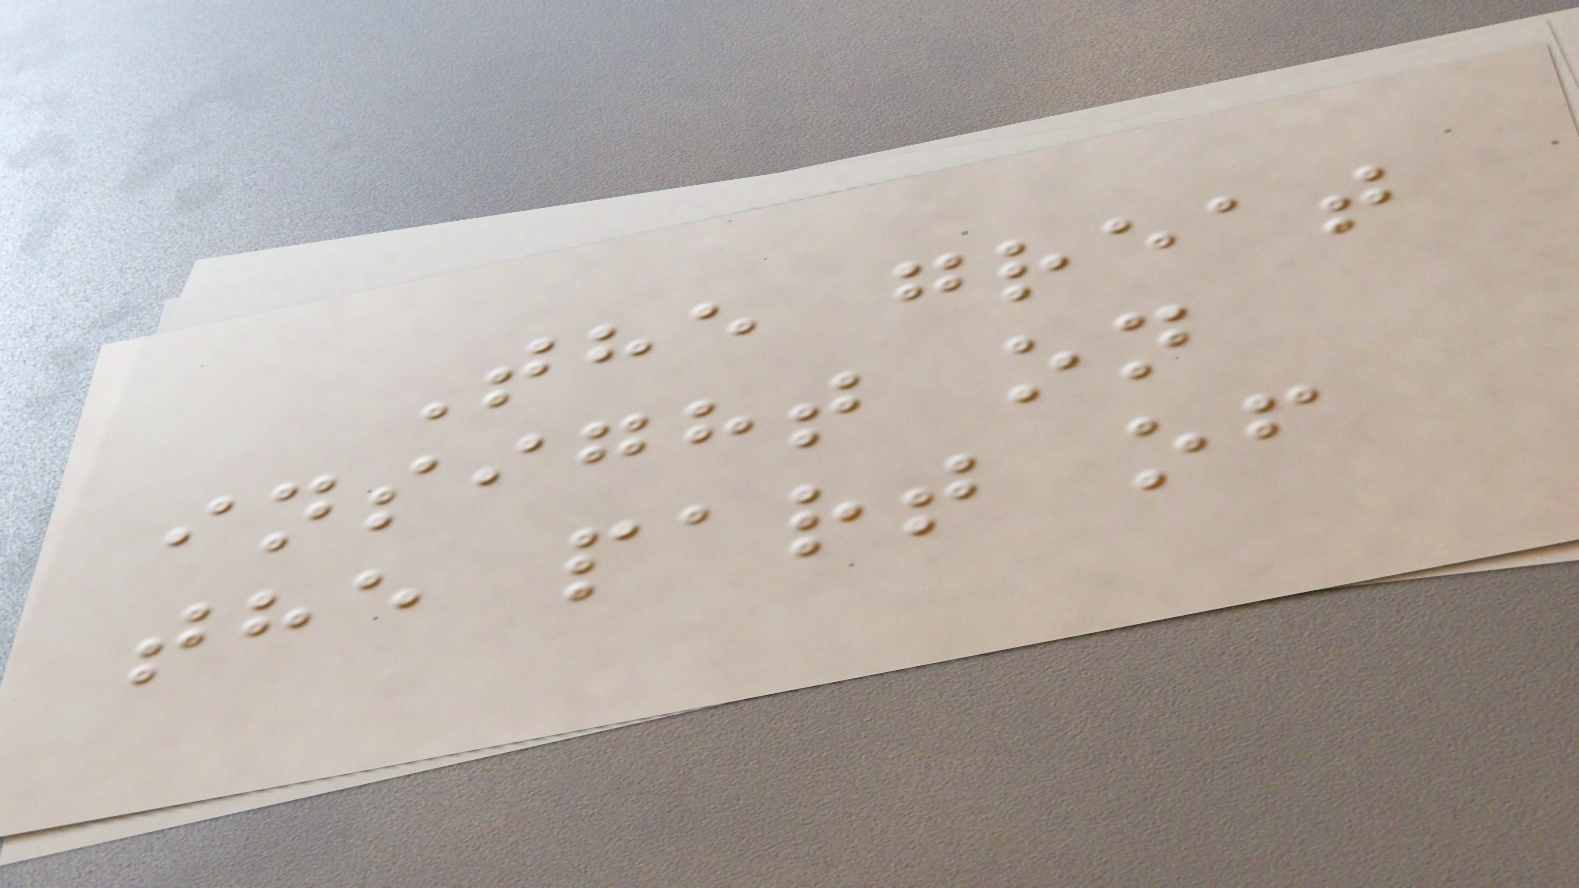The great
insight on
the part of
